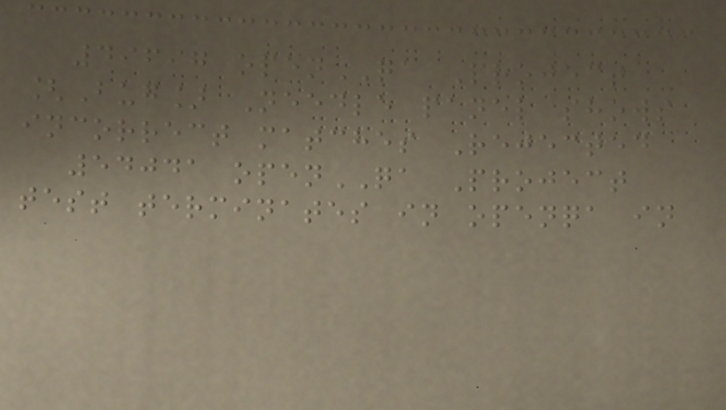49697 openQA Project
[Bug] Needle panel shows
incorrect matches Rejected
54041 openQA Project
test terminates in openqa in
